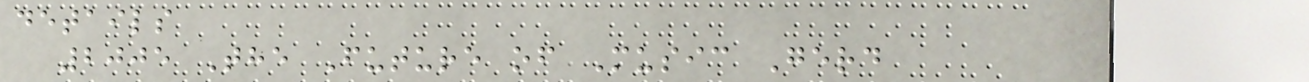details
2005 The Future of Music Gerd
